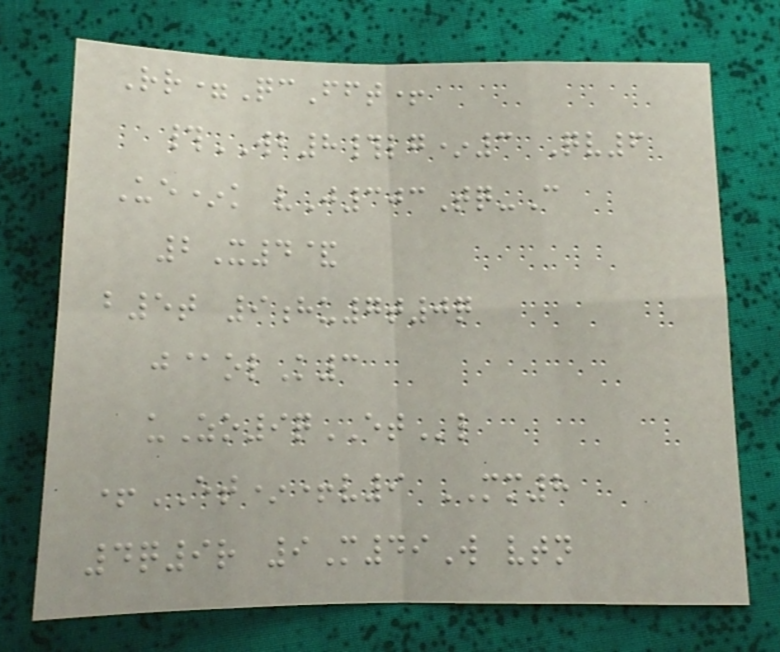Rr=QcFft+
#WB8#lg*3 Qv6
Ue*k vJ303Tq-C
2X4&
b5t 9hu7t0q
j@olK3
uZo9qETl
+ET*+v9 MM8
4q9r 9M49W vtn
